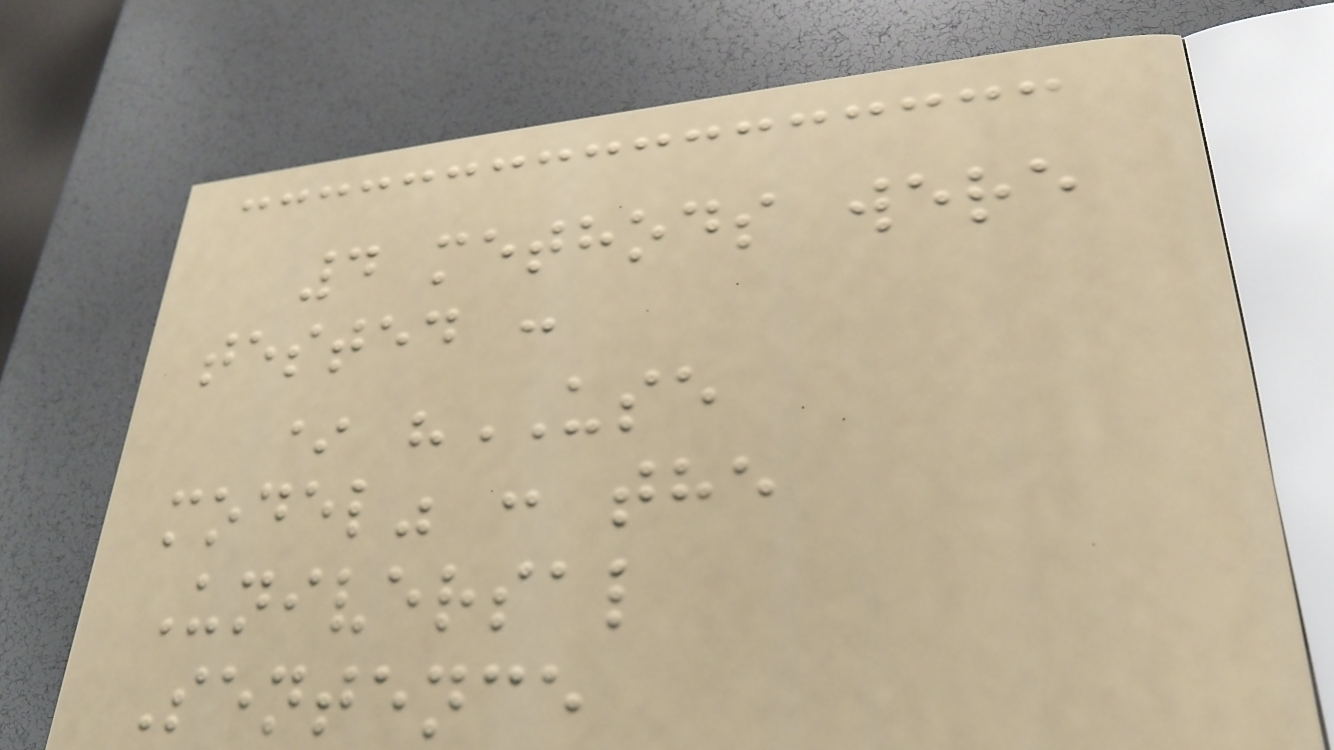4 methods were
tested :
* "USE
model" : the
Universal
Sentence
